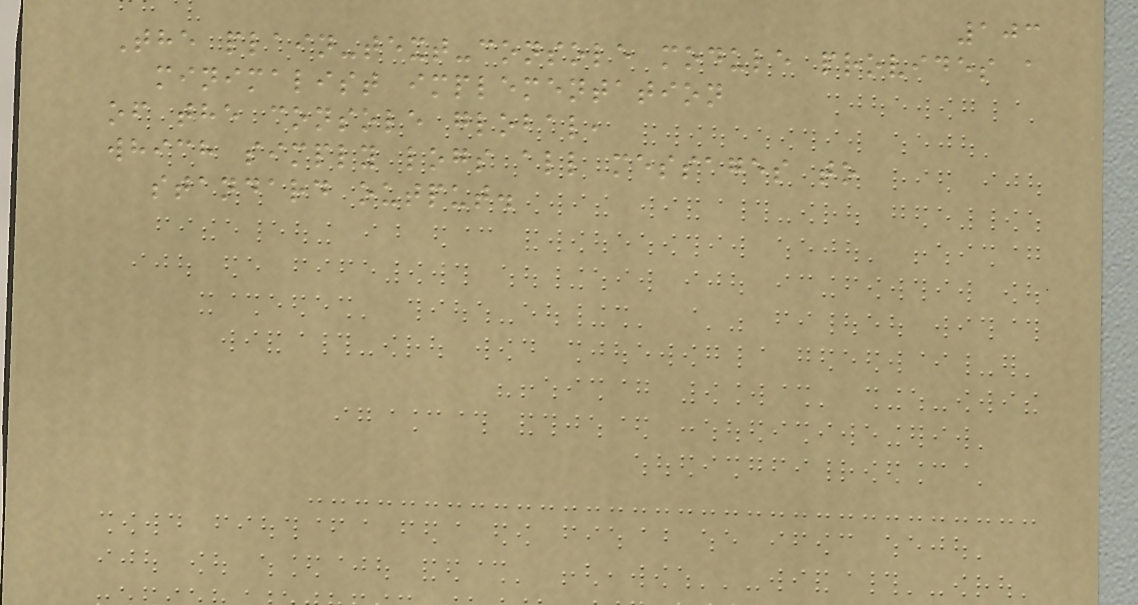103
The plain-text-console module provides a
minimalist implementation
of the console global,
which simply logs all messages to
standard output.
